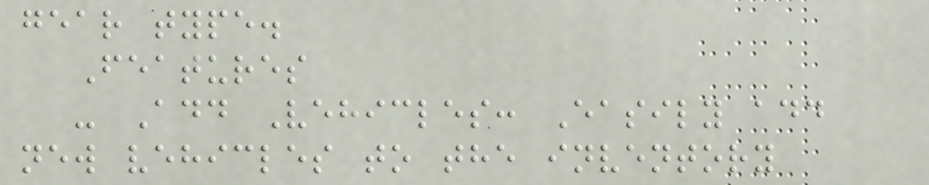gear type.
Features
- Add Vehicles: Easily add
new vehicles to the inventory
